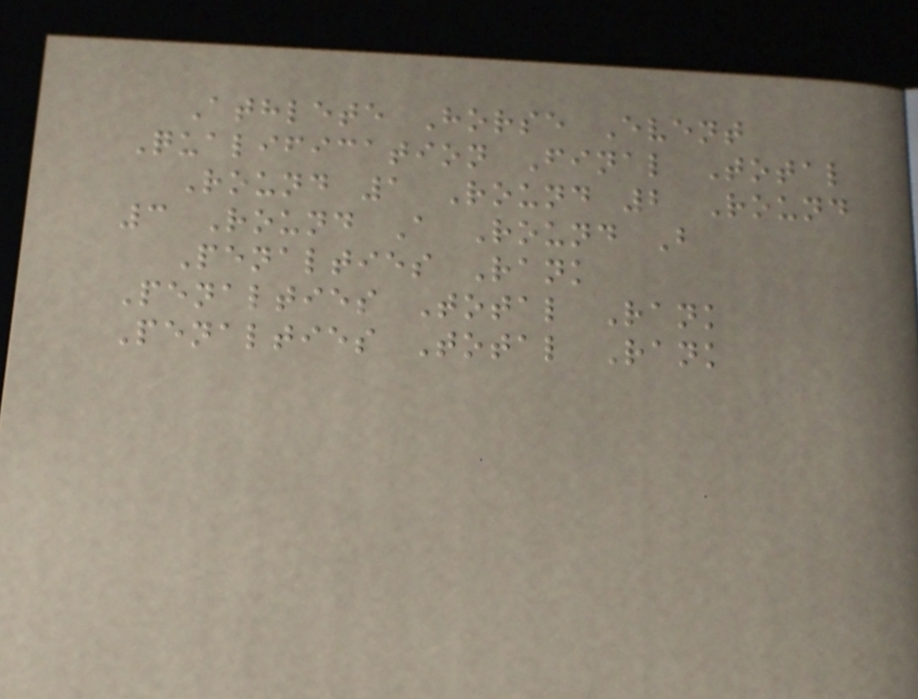Athlete Horse Event
Qualification Final Total
Round 1 Round 2 Round
3 Round A Round B
Penalties Rank
Penalties Total Rank
Penalties Total Rank
